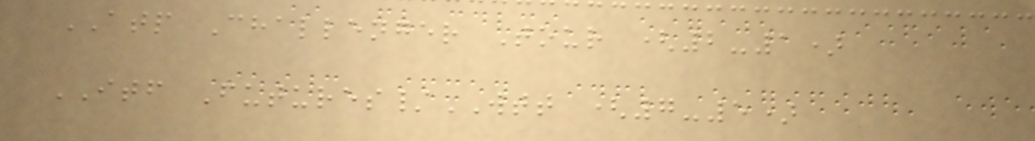ATP Challenger Tour (2-1)
ITF Futures/WTT (7-5)
